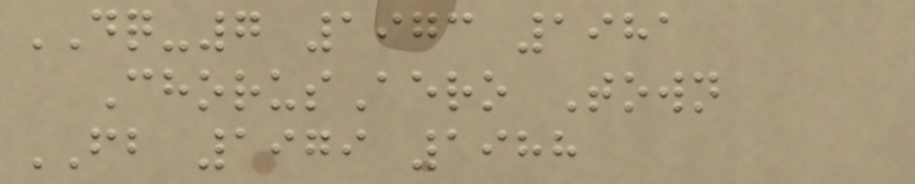DQ-7 1973 1981
ChorusAero Town
FB 1979 1988
